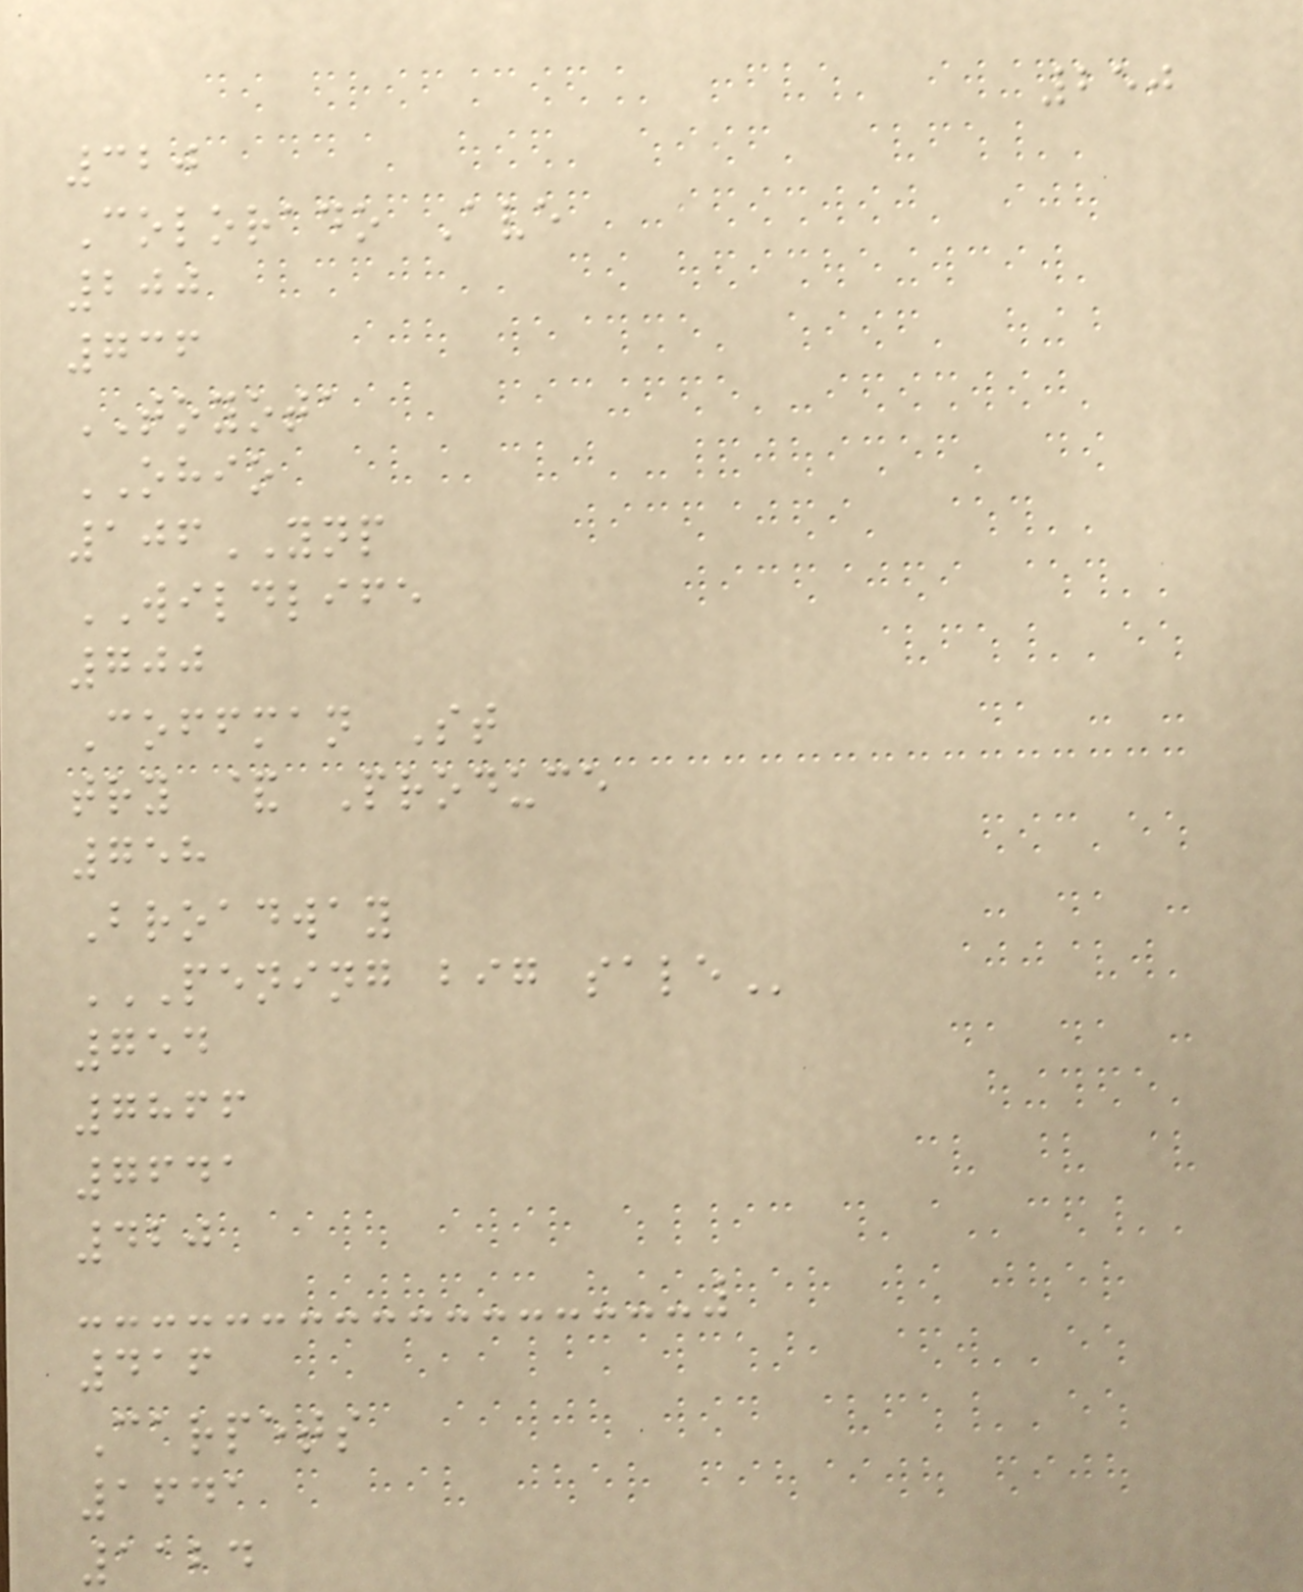250
320
Colorado Ave
200
736
TOYOTA
OHIO
106YNP
WILDLIFE
700
Coffman St
try & Produce
758
Broadway
PENING BIG SALE
754
7866
7641
420
416
Carpets
1641
1124
